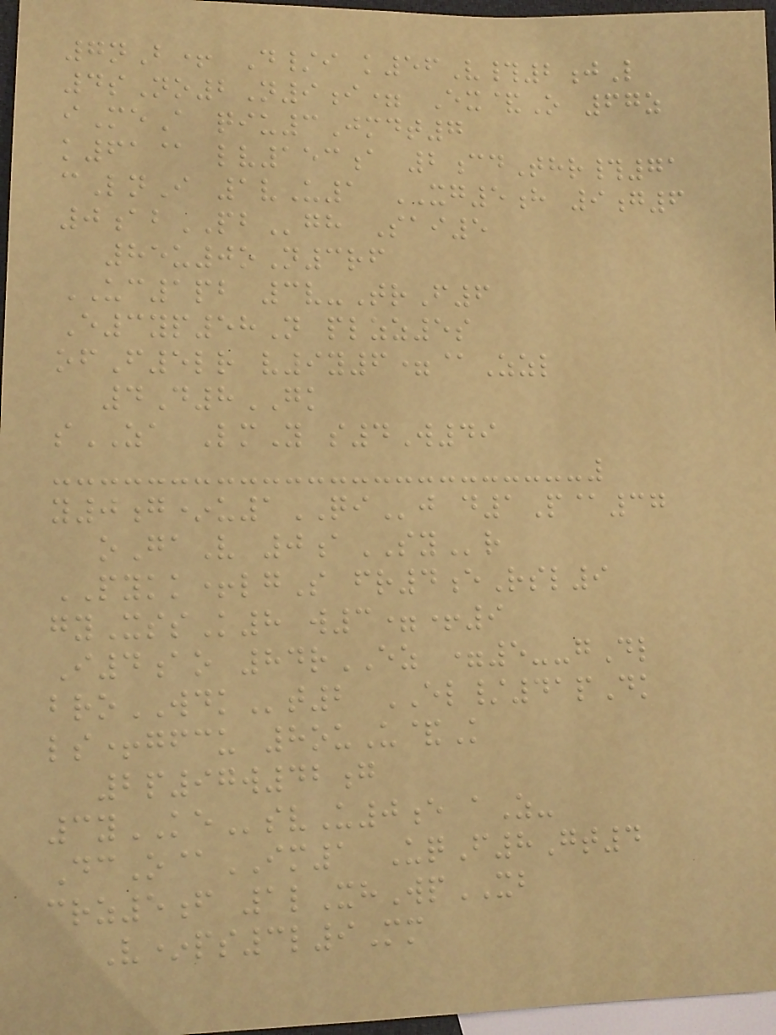7nB+ D/i k56V#2jL
4sNo2N9i= Ex&O 67z
iMeA qiu3Jmdt7
k61@ lv153a 2cdThr#71
cLnI 1vU1 XG5h 9g6
0abPBgh Sai5
85u0oN3rf
UC1pb 3v-TrF6
E3yp58N plzz5s
ofF5lr v9y6=@Zzl
4D8GK
sZA LmY s4W49
y0g*u1QIj d1P@37
oGaV 0aSYr
PYKK+lgS fr4eRsl9
gyXssK8 w3=+9
I4ao 84rEZ =5--gDl
broWDKt2 EL/41pDk
ls+gfcu 8ouU&K
2p97w42g
3yKEsvU0e aZ-
DcO@IM1 UqF8Gt4
crz5f 1lXhWpXB
V*ps3l9Mm
